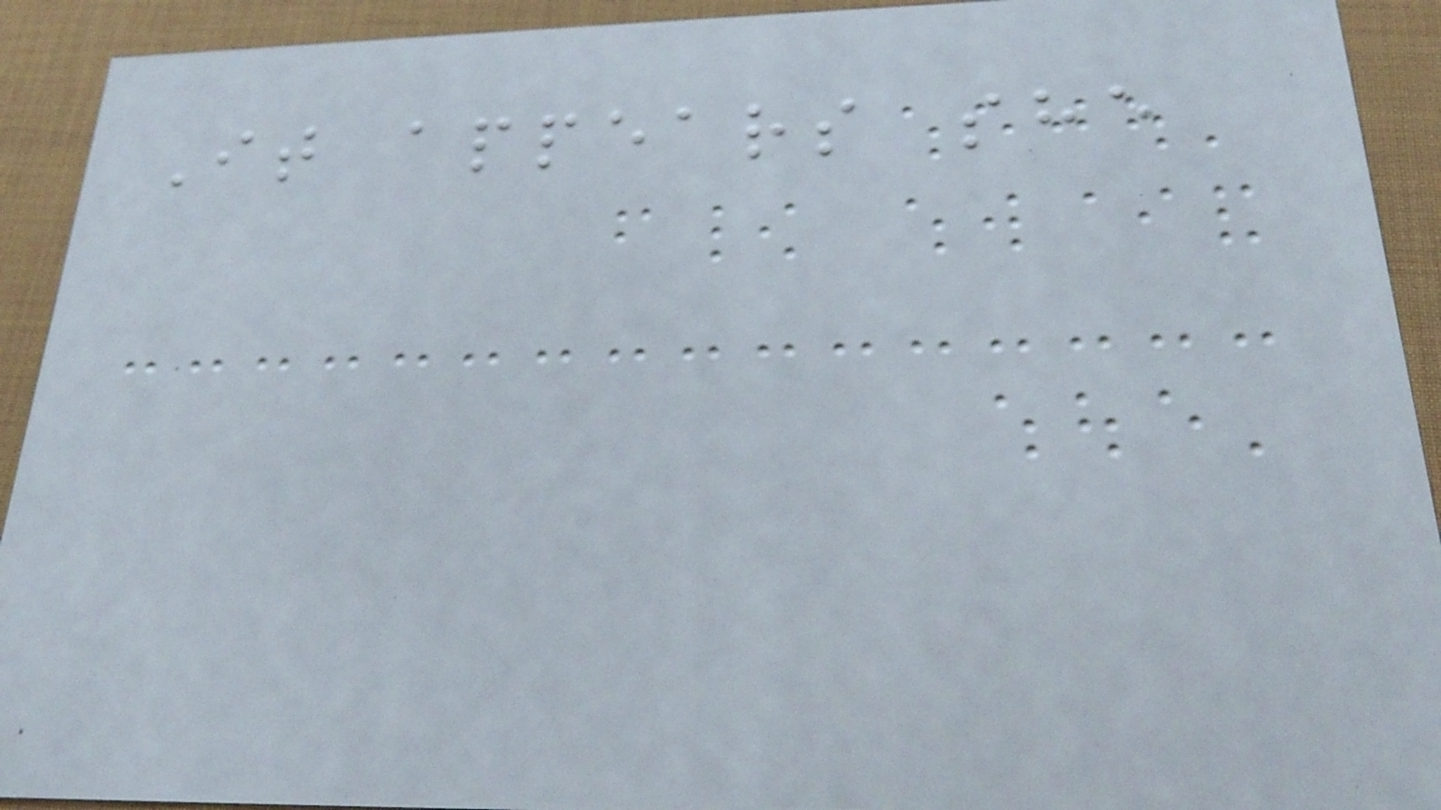It appears she
